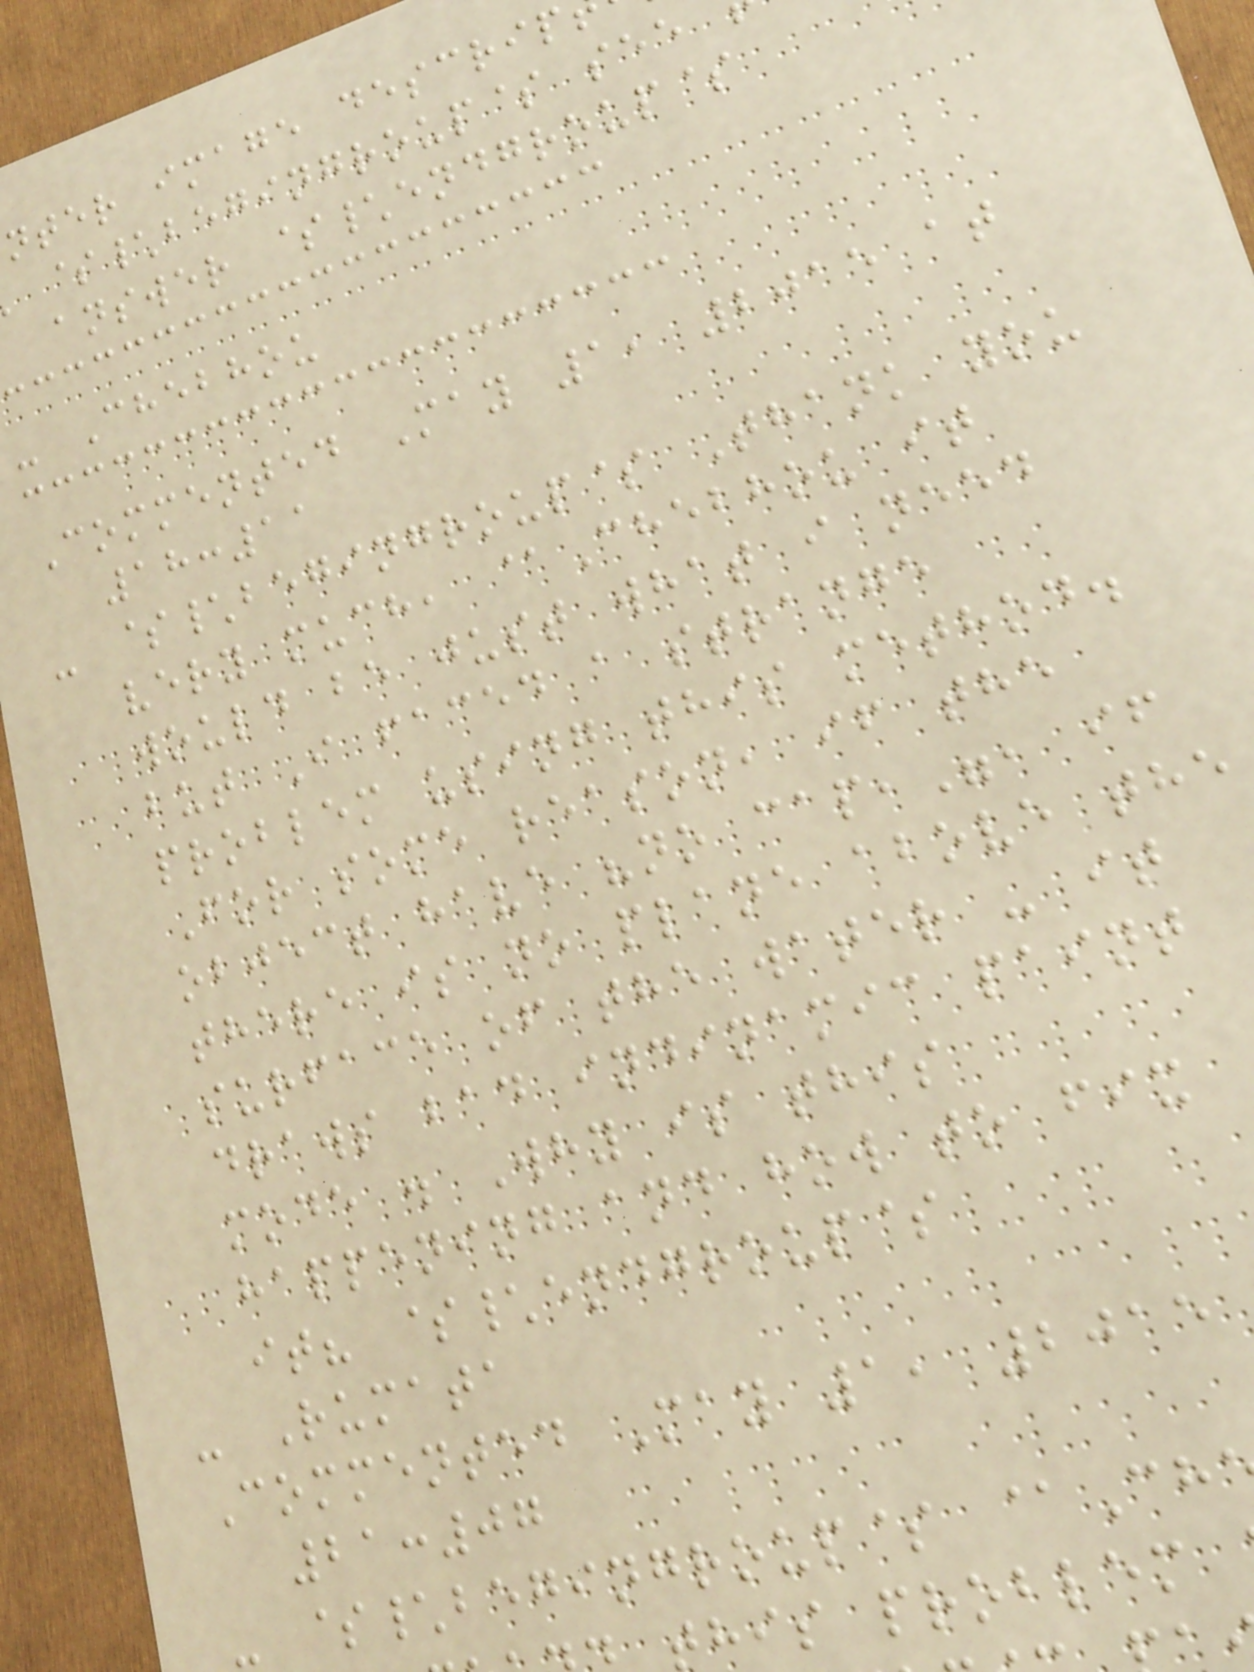nter image descrip
$\begingroup$ see
answer $\endgroup$
- Chebhou
Commented May 1, 2015 at
18:11
- $\begingroup$ Thank you
very much, @Chebhou it
would be just what i need
but I faced a strange
problem using this method.
For some reason, if the
object have "no cap,", if
there is no plane above the
surface of the water - it
draws bad indinamic paint
mode . Why is this
happening and how to fix
it? $\endgroup$
- Rumata
Commented May 1, 2015
21:07
- $\begingroup$ @Ch
this problem
